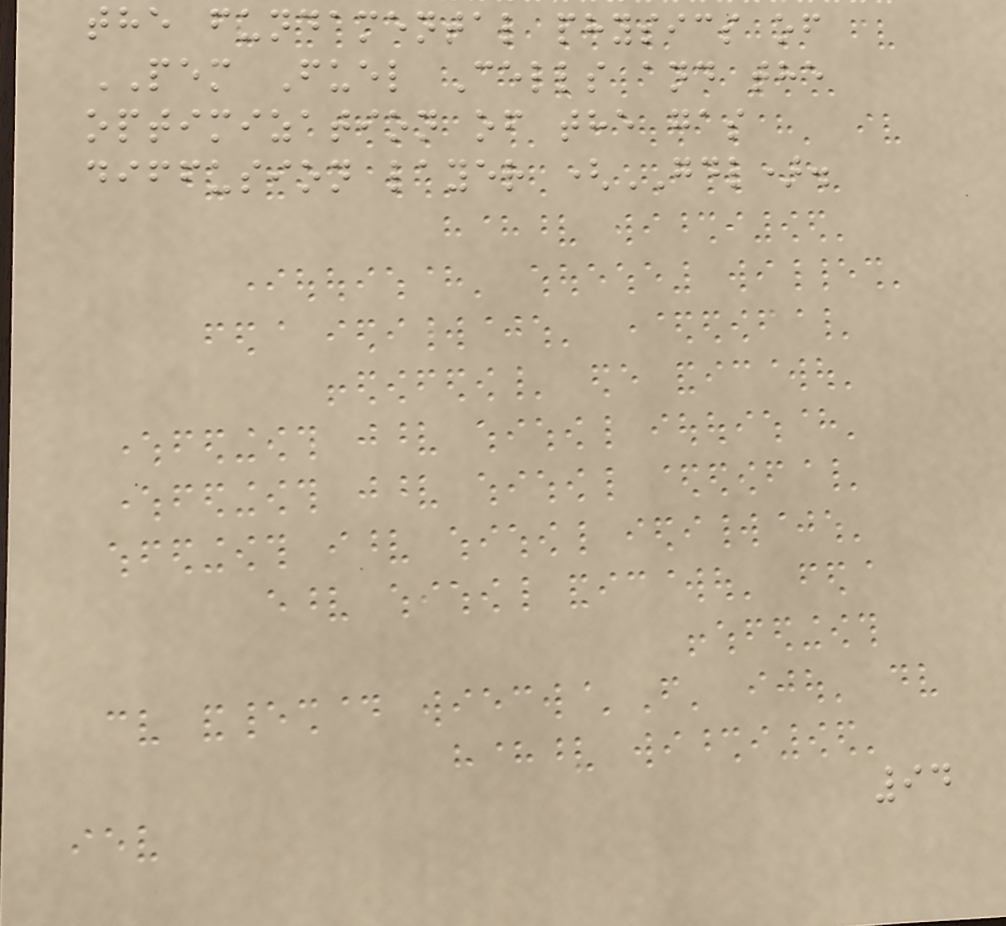the fundamental physics of
PEM Fuel Cells and the
optimization of the gas
diffusion layer (GDL).
94
